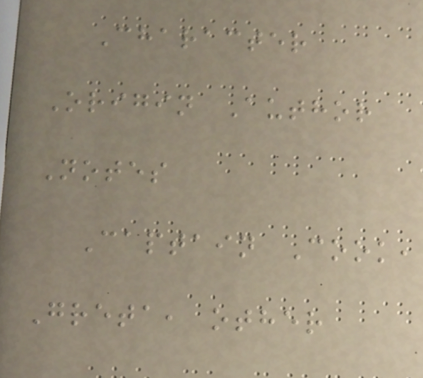Character
Origin Author
Notes
Captain Cook,
Greta, other
